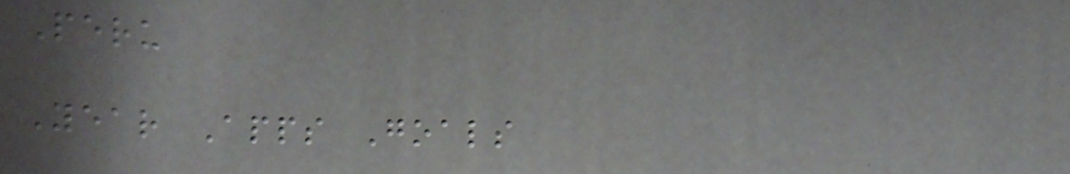Peru
Year Apps Goals
